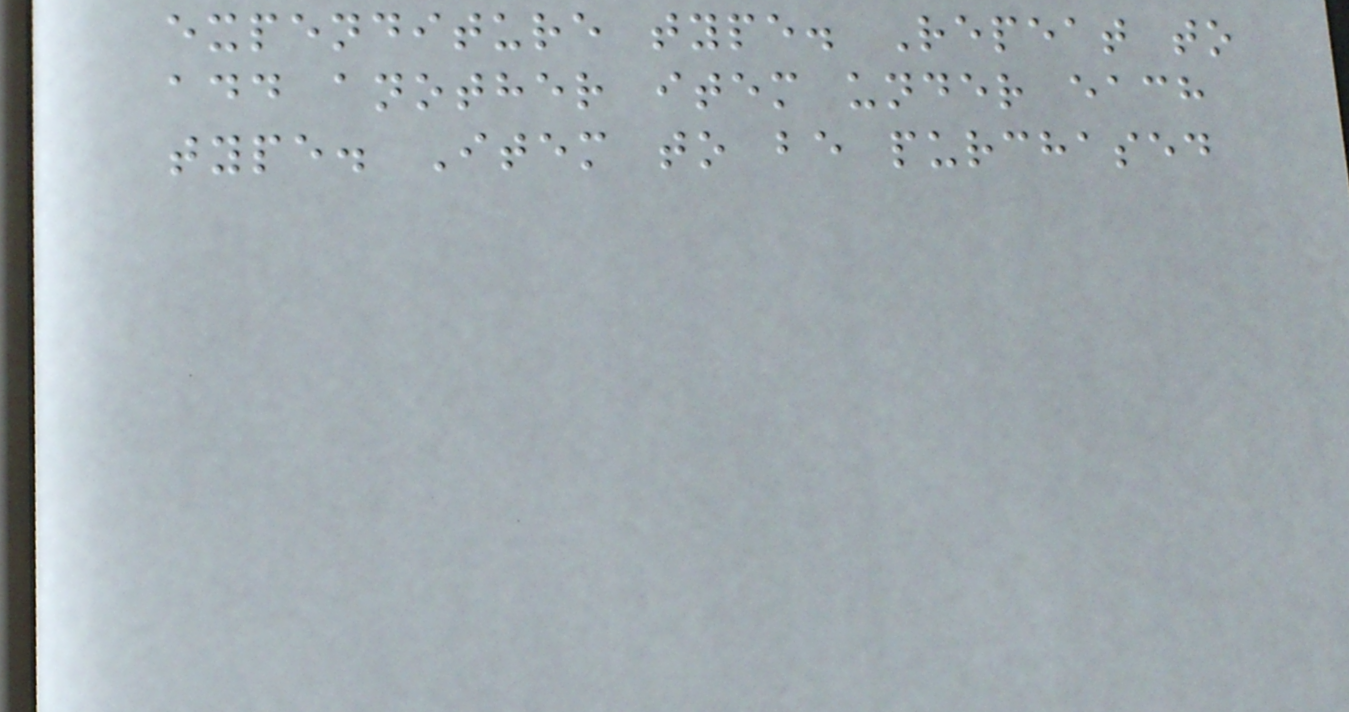expenditure type. Repeat to
add another item under each
type. Item to be purchased
